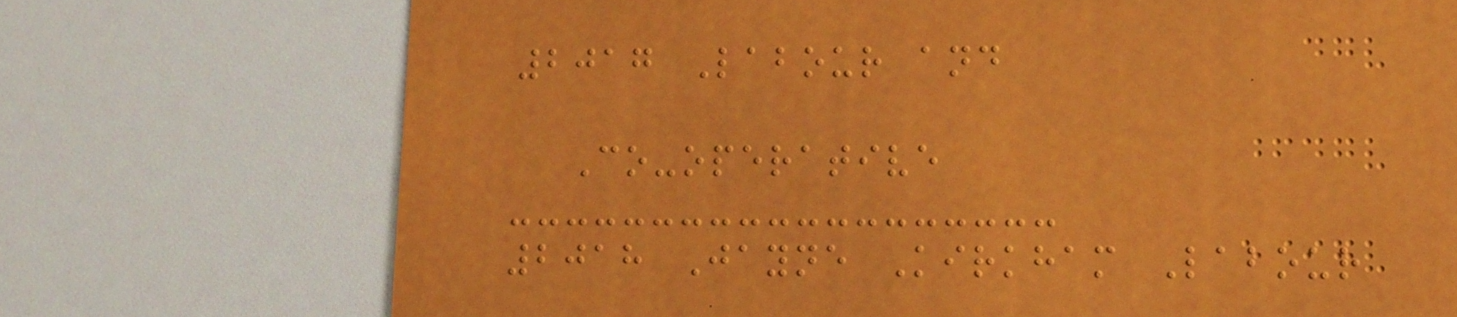2017 Labour and
Co-operative
2018 Jayne Kirkham Labour
